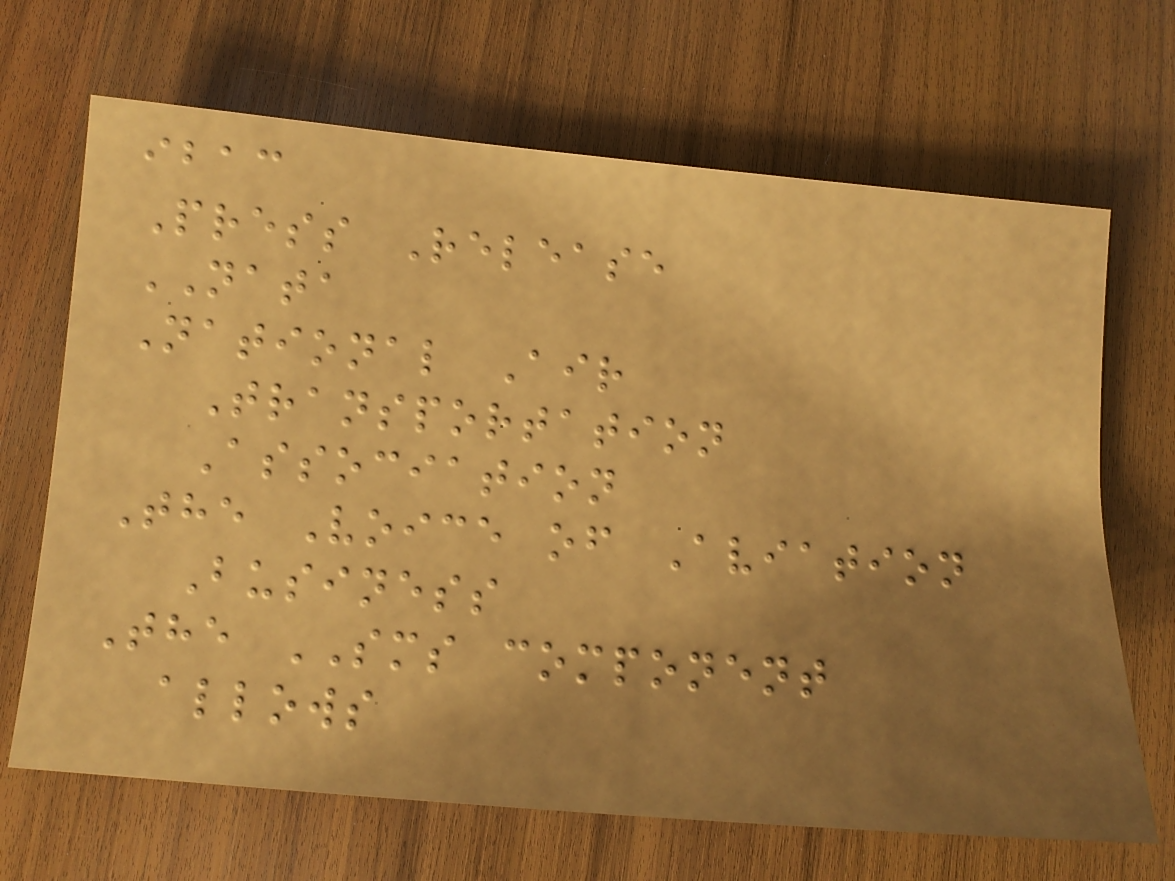ibac
Press Release
NATA
National Air
Transportation
Association
The Voice of Aviation
Business
The SMS component
allows
